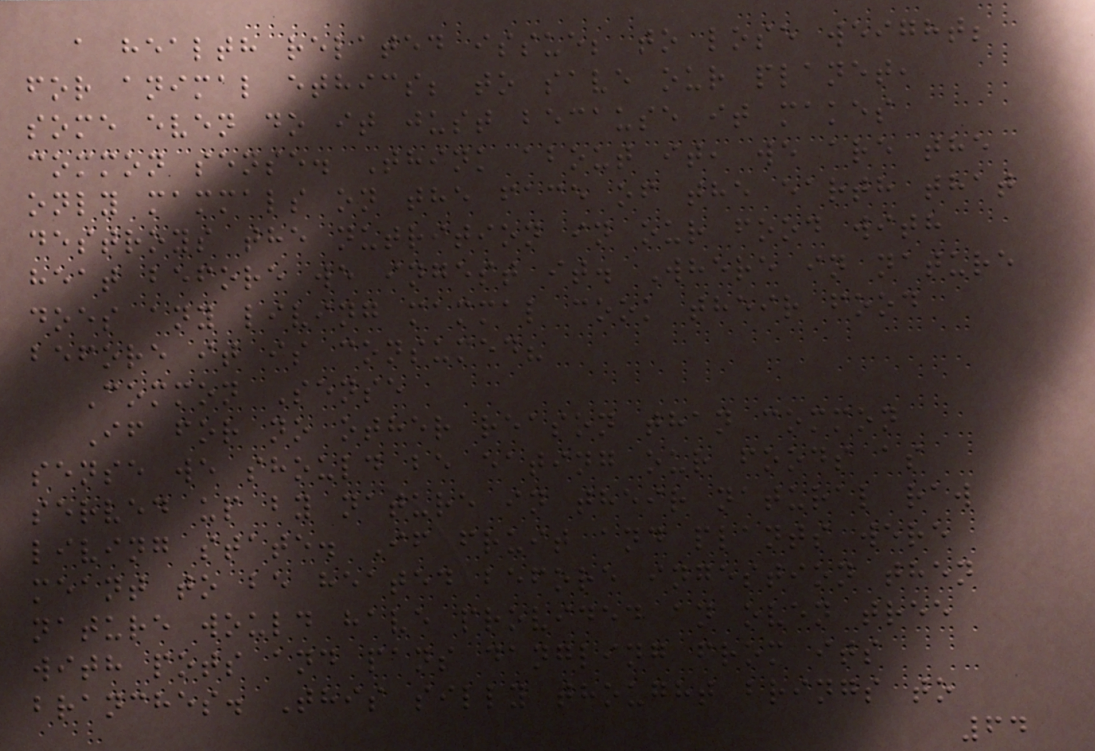a health related issue; to lose weight;
for animal ethics; to save our planet,
some even do it just because it makes
common sense. Think about it, we are the
only mammals on the face of the earth that
destroys the nutrition in our food with
heat before we ingest it. Where in nature
does any living mammal cook their food
before it is consumed?
Common Sense
If for no other reason than common
sense we should be eating our foods as
served up by nature in their natural raw
living state. If fruit and plants were
meant to be heated before ingestion then
nature would have provided an oven tree
with pots and pans dangling from its
branches. This silly thought brings to
64
